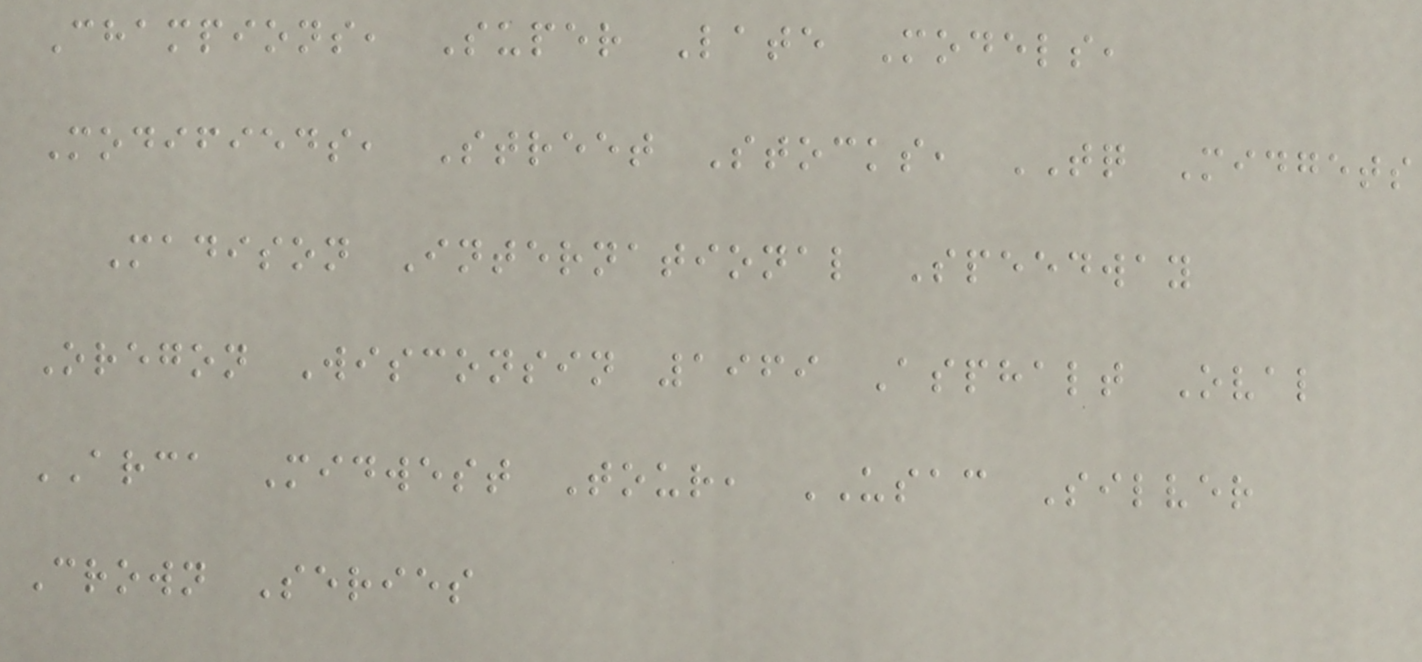Champions, Super Late Models,
Modifieds, Street Stocks, TQ Midgets
Madison International Speedway
Oregon Wisconsin 1969 Asphalt Oval
ARCA Midwest Tour, USAC Silver
Crown Series
